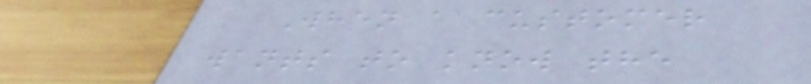When a customer
wants to know the
